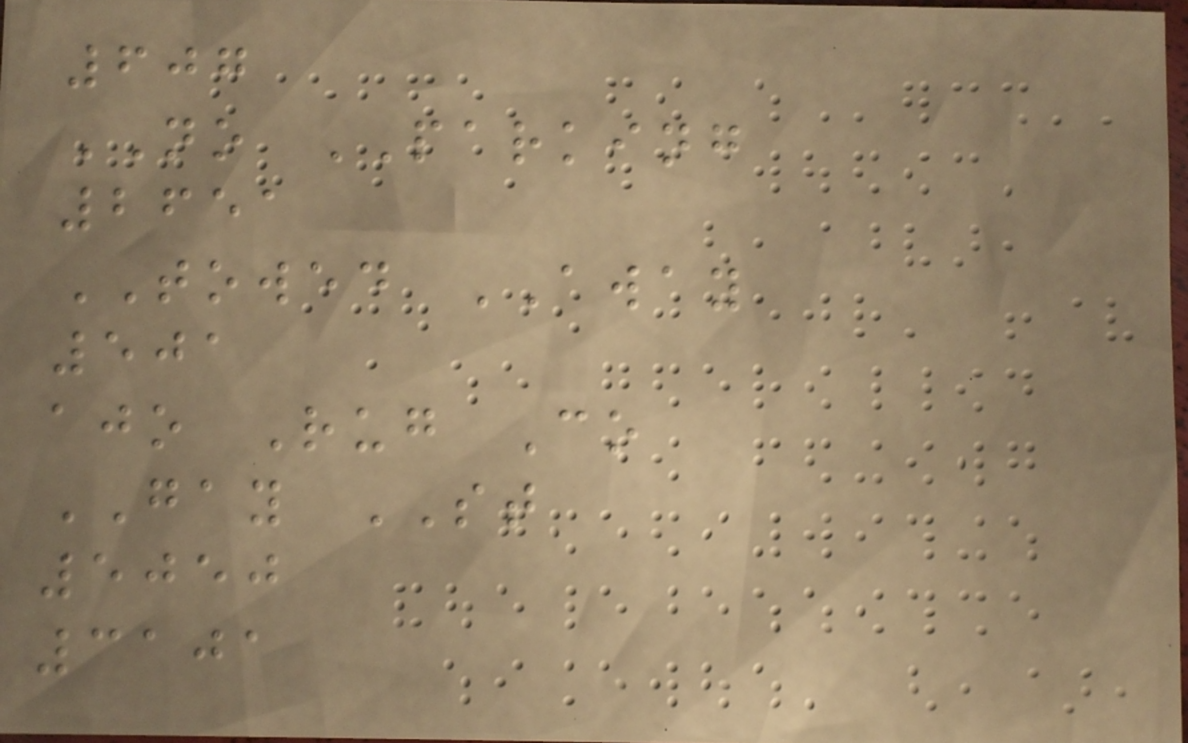607
NO PARKING
2651
TOWED AWAY
501
ajo Rug Co
GAY ST
5050
3101
